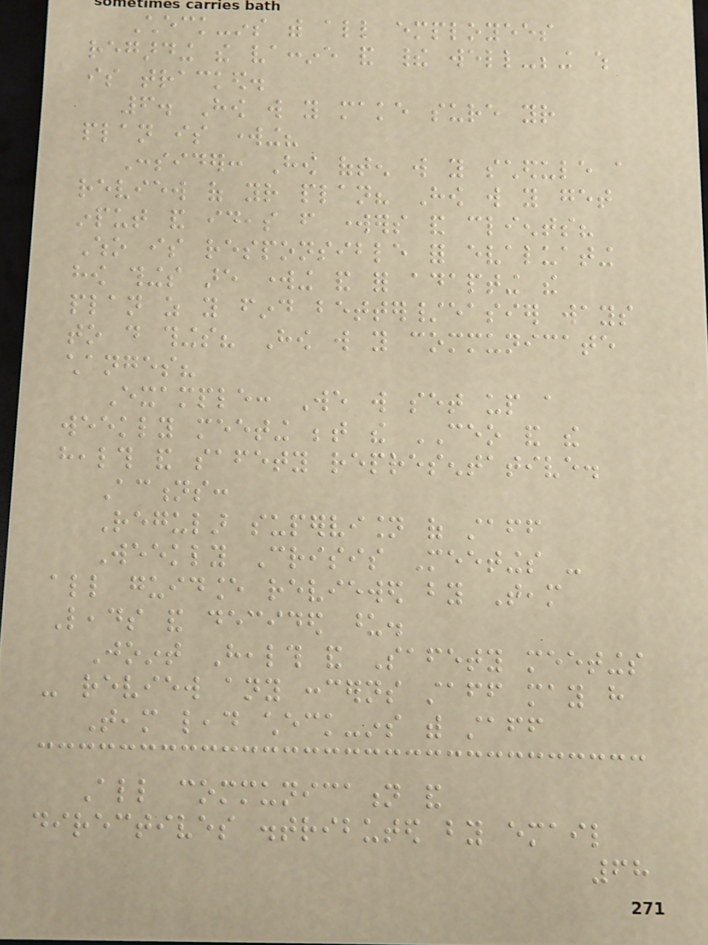Check-ins with all employees
regarding the vaccine and their well-being which
is tracked.
6. How will you make sure your
plan is working?
Consider: How often will you schedule a
review of your plan? How will you get
input and ideas from workers and clients?
Who is responsible for evaluating
how things are working and for adapting the
plan as you find better/easier ways
to do things? How will you communicate
changes?
Example: We will set up a
weekly meeting between the CEO and the
health and safety representative.
Actions:
Regular supervision of staff
Weekly Crisis Meetings -
all guidance reviewed by Team
Leads and decided upon.
Joint Health and Safety meetings
- review any concerns staff may have
Team lead check-ins with staff
All communication and
directives distributed by email
68
